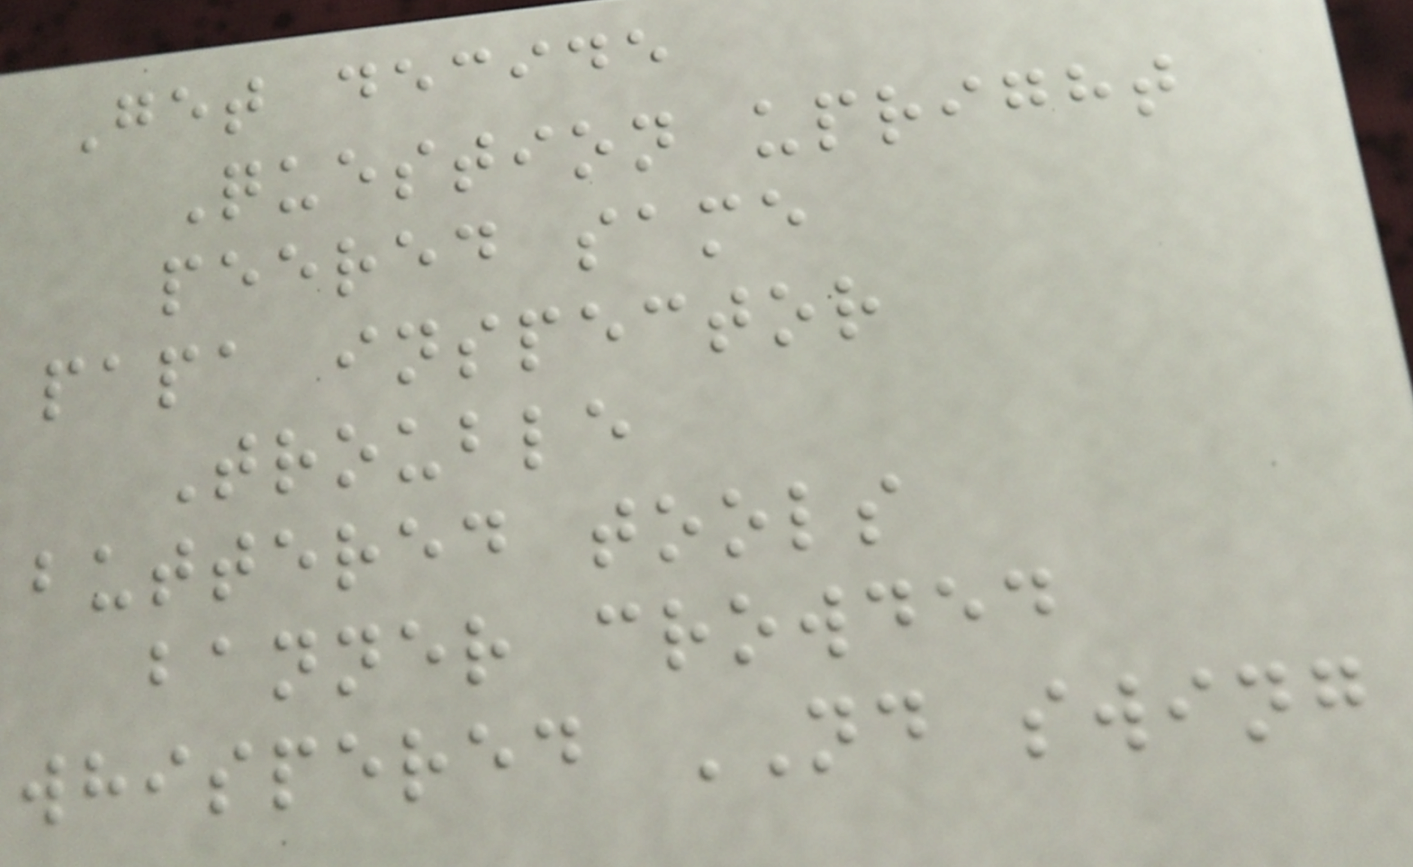Get decide
Question upright
peered same
papa inspector
Trouble
buttered tools
banner crowded
whispered ND swing
